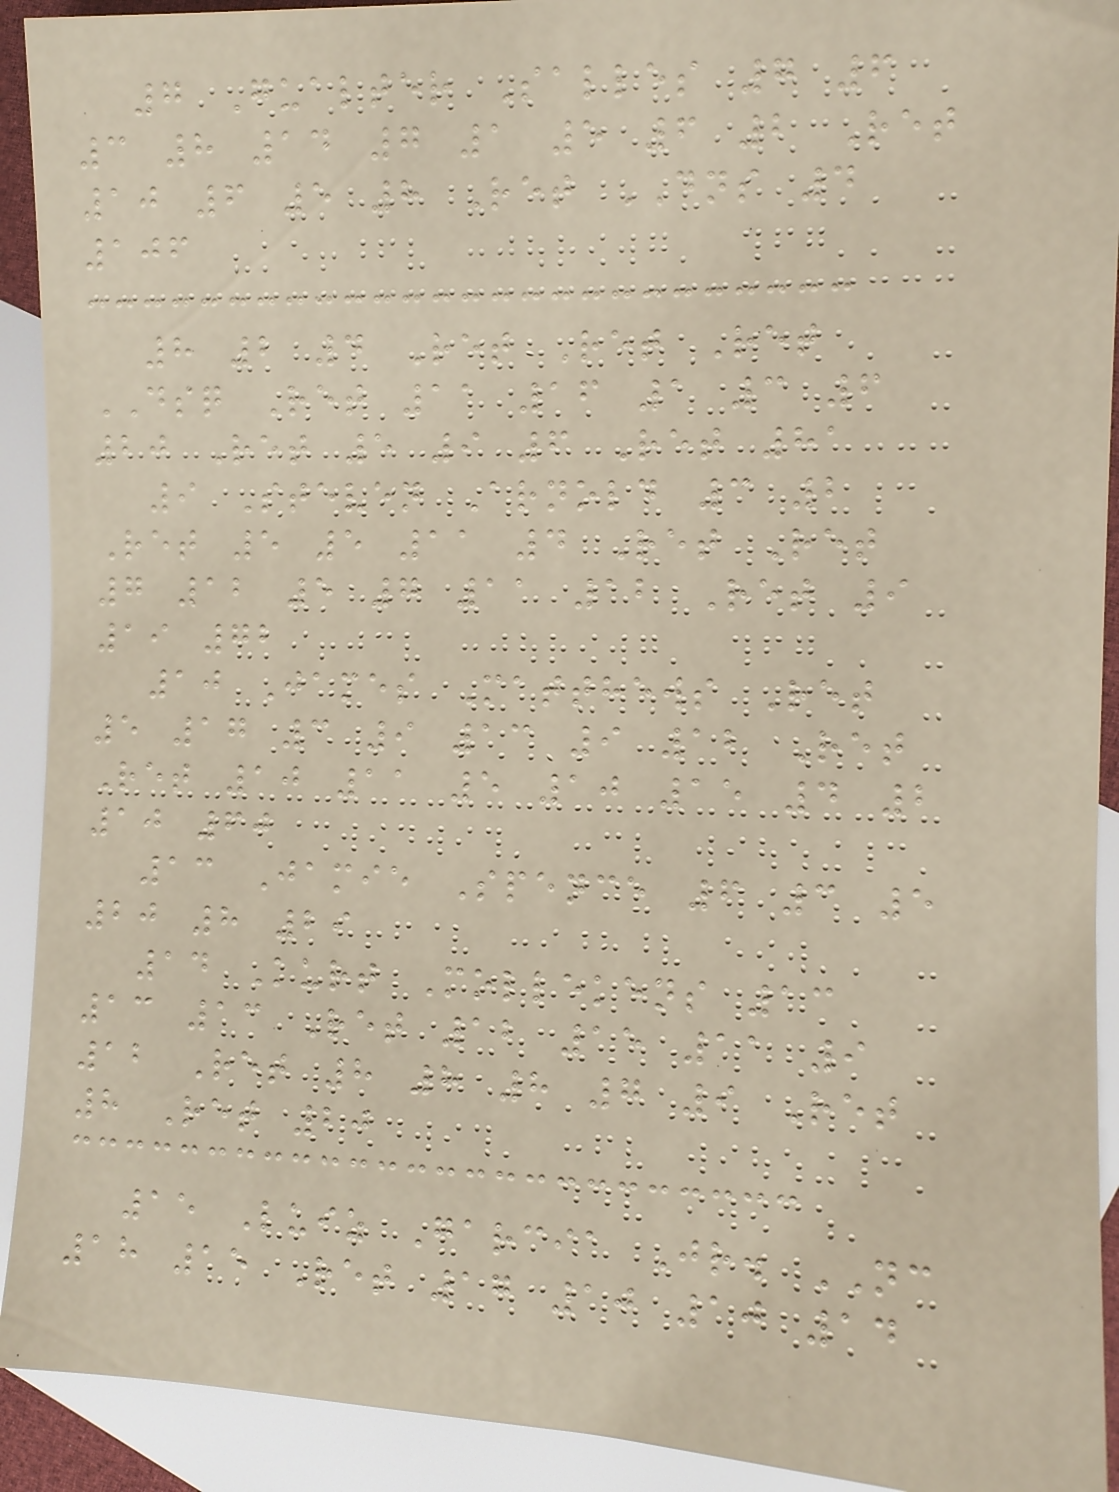7 Gualter Salles 7 6
3 8 14 7 1 5 6 2 Ret
10 6 5 8 Ret DNS 4
106
8 2 4 Ret Ret Ret
DSQ Ret 11 16 1 3 6
20 Ret 5 9 6 Ret 81
9 Steven Arnold 3 2
Ret 5 5 11 4 Ret Ret
7 12 5 7 11 12 Ret 9
19 72
10 James Matthews Ret
5 17 3 9 13 9 12 Ret
Ret 10 11 5 10 15 4 2
10 60
13 Jamie Spence 6 3 5
20 8 29
14 Kurt Mollekens 13
13 13 Ret 12 15 11 9
12 Ret 8 8 8 7 9 Ret
8 Ret 20
15 Luiz Garcia Jr. NC
18 15 Ret 17 10 10 14
